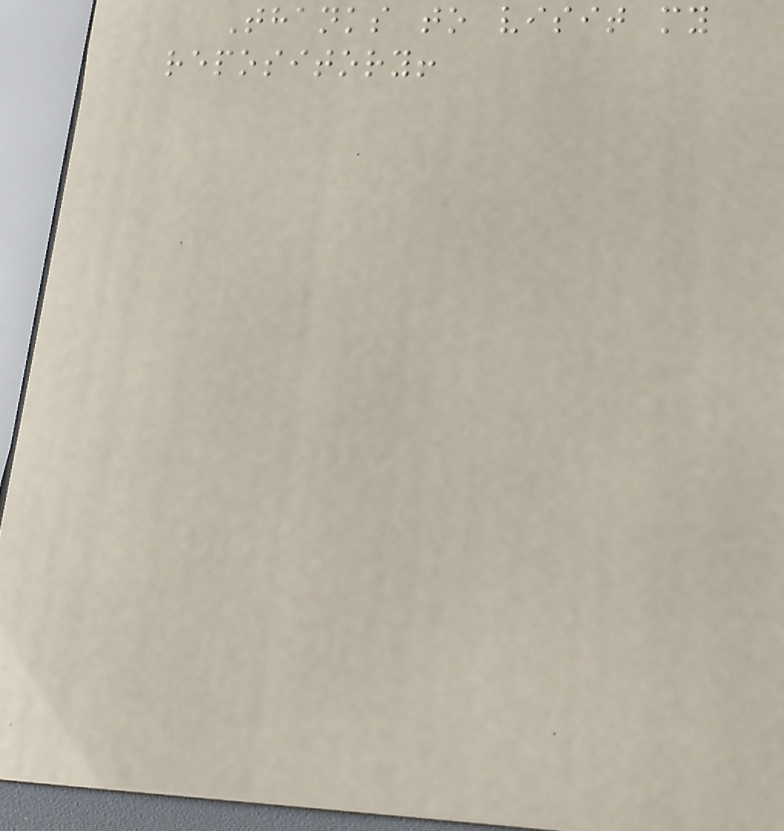Thanks to visit my
repository!
